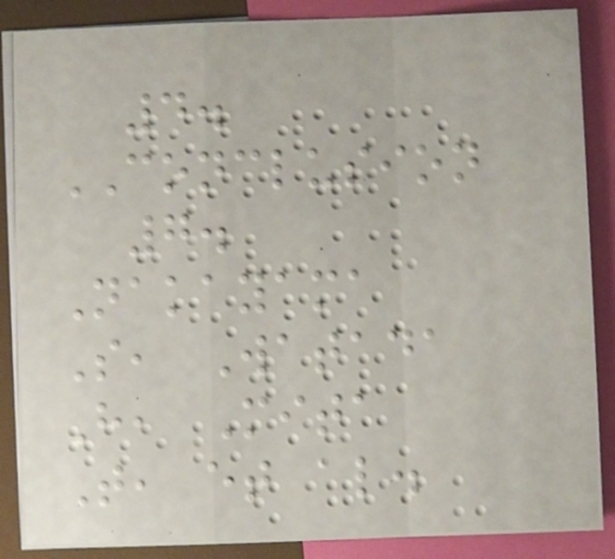4.
CONCLUSION
7.
Nakayama
S, Watada
H, Mita
T, et al.
